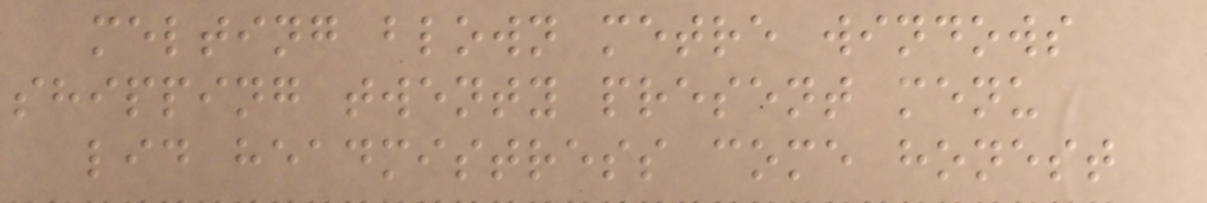melting blown metre windows
shipping twenty present menu
lid headmistress come honest
